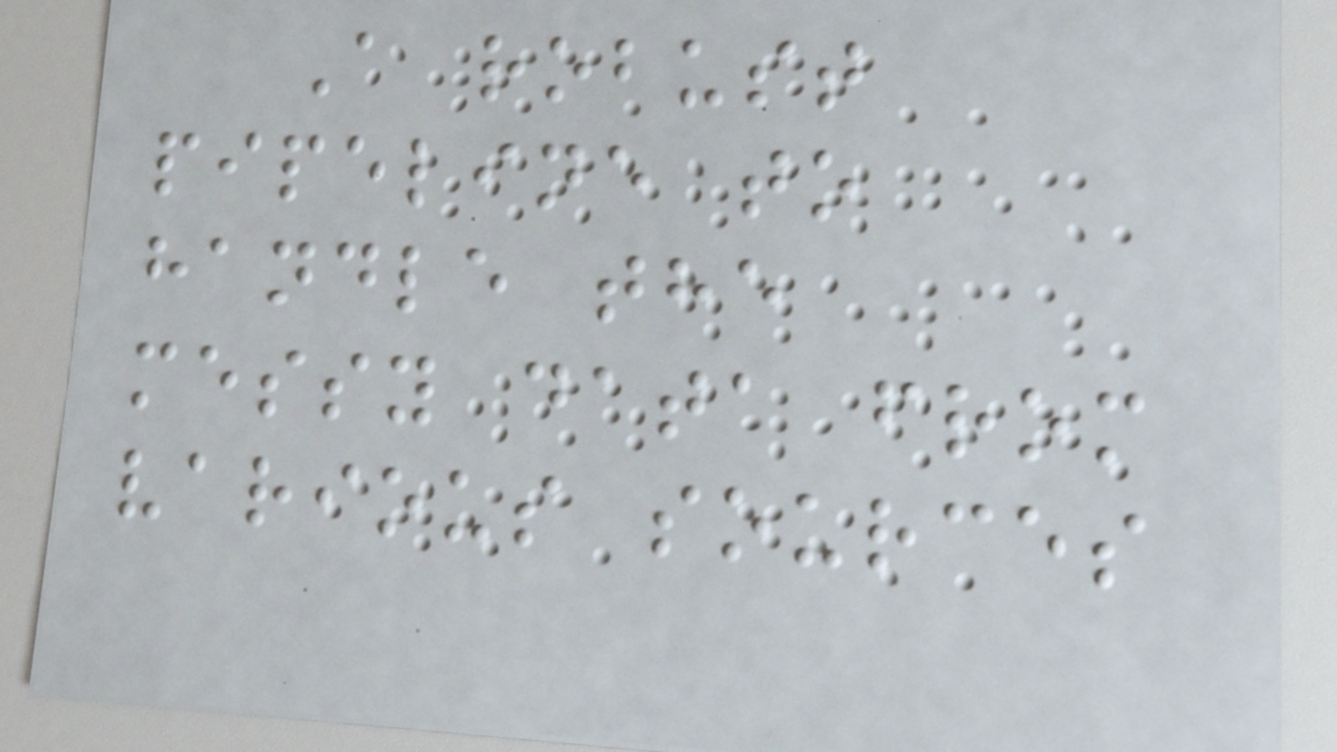A robust
pipeline to
handle the
messy data from
various sources
